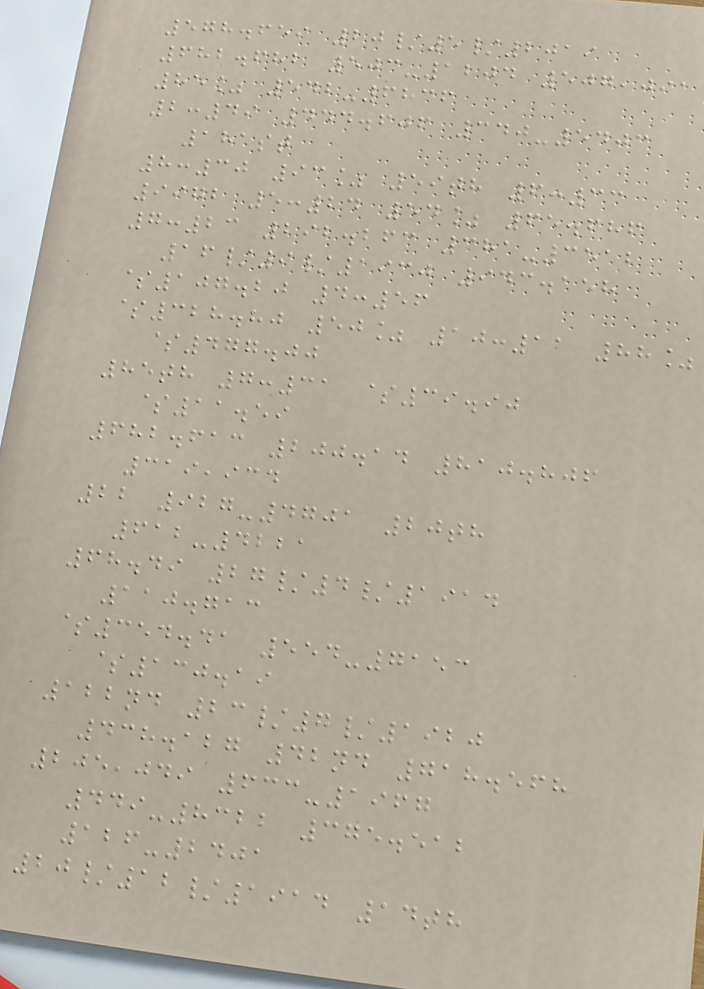578.659 20/5/2019
682.682 503-1204 507,091
85% 542-6836
2:49 444.606 340-5403
181st
8:30 93% 59th 6:33
9972 5:24 54% 65.686
7:23 292.263 381-3512
16/9/1930 943.158
$107.20 4:56
$328.80 50% 10:11 88%
$477.00
85th 7:31 $39.90
$11.59
682.613 200.14 810.806
319,934
22 927-4701 20th
612-4221
68.49 27/4/1914
110.713
$354.41 554-7153
$130.19
122nd 23/7/1920
438.127 42nd 718.568
205,049 633-1967
449-8322 375.512
126-2401
20/12/1914 14th
